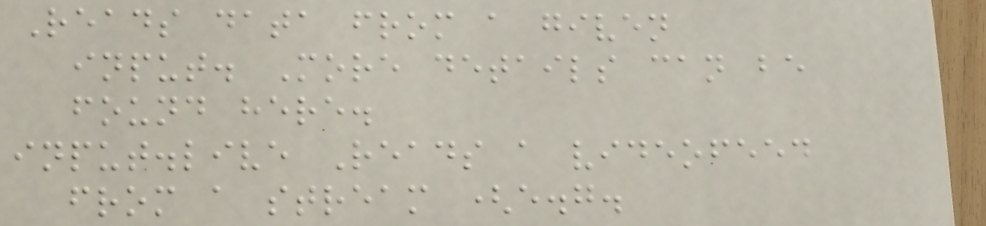Reads data from a given
input. More details can be
found here.
input.live Reads a videofeed
from a stream (e.g.
